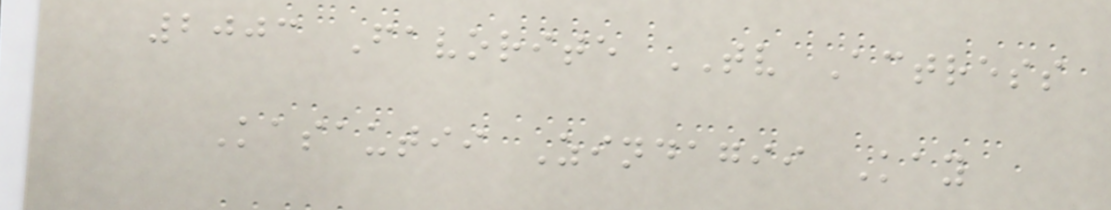2003 Favorite TV Actress
Kasautii Zindagii Kay
